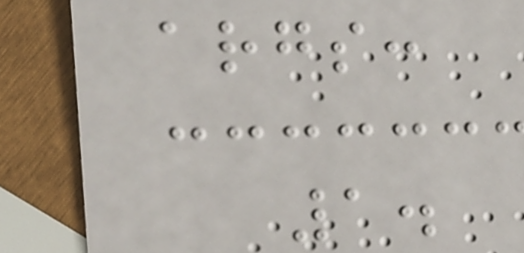args:
1.
